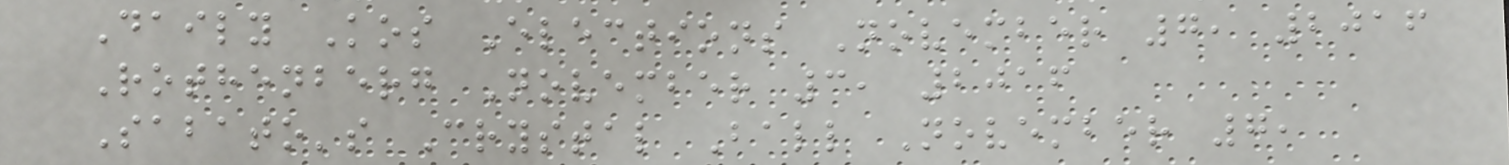Daily Kos Elections November 7, 2016
Rothenberg November 3, 2016
Sabato's Crystal Ball November 7,
